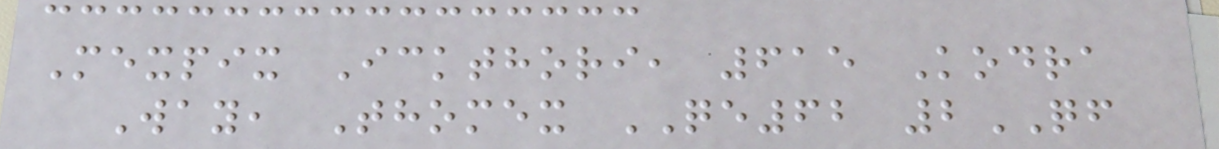Mexpix Ickthori, 615 Kodra
Way, Thomex QE62 2QF
